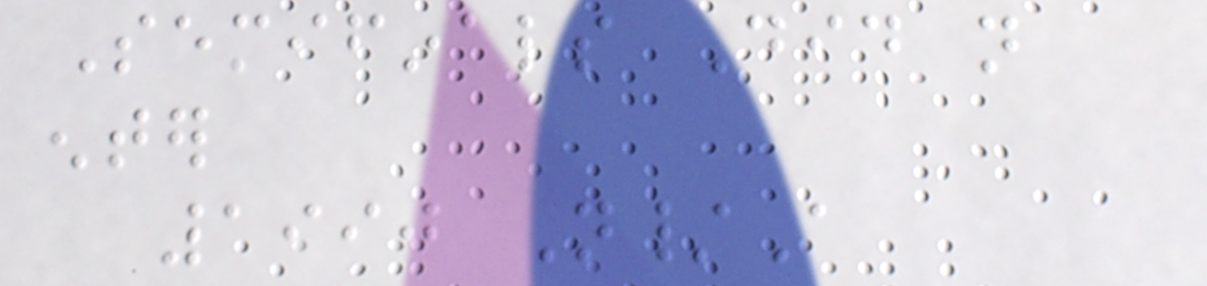Semifinals Did not
enter
1990 N/A
